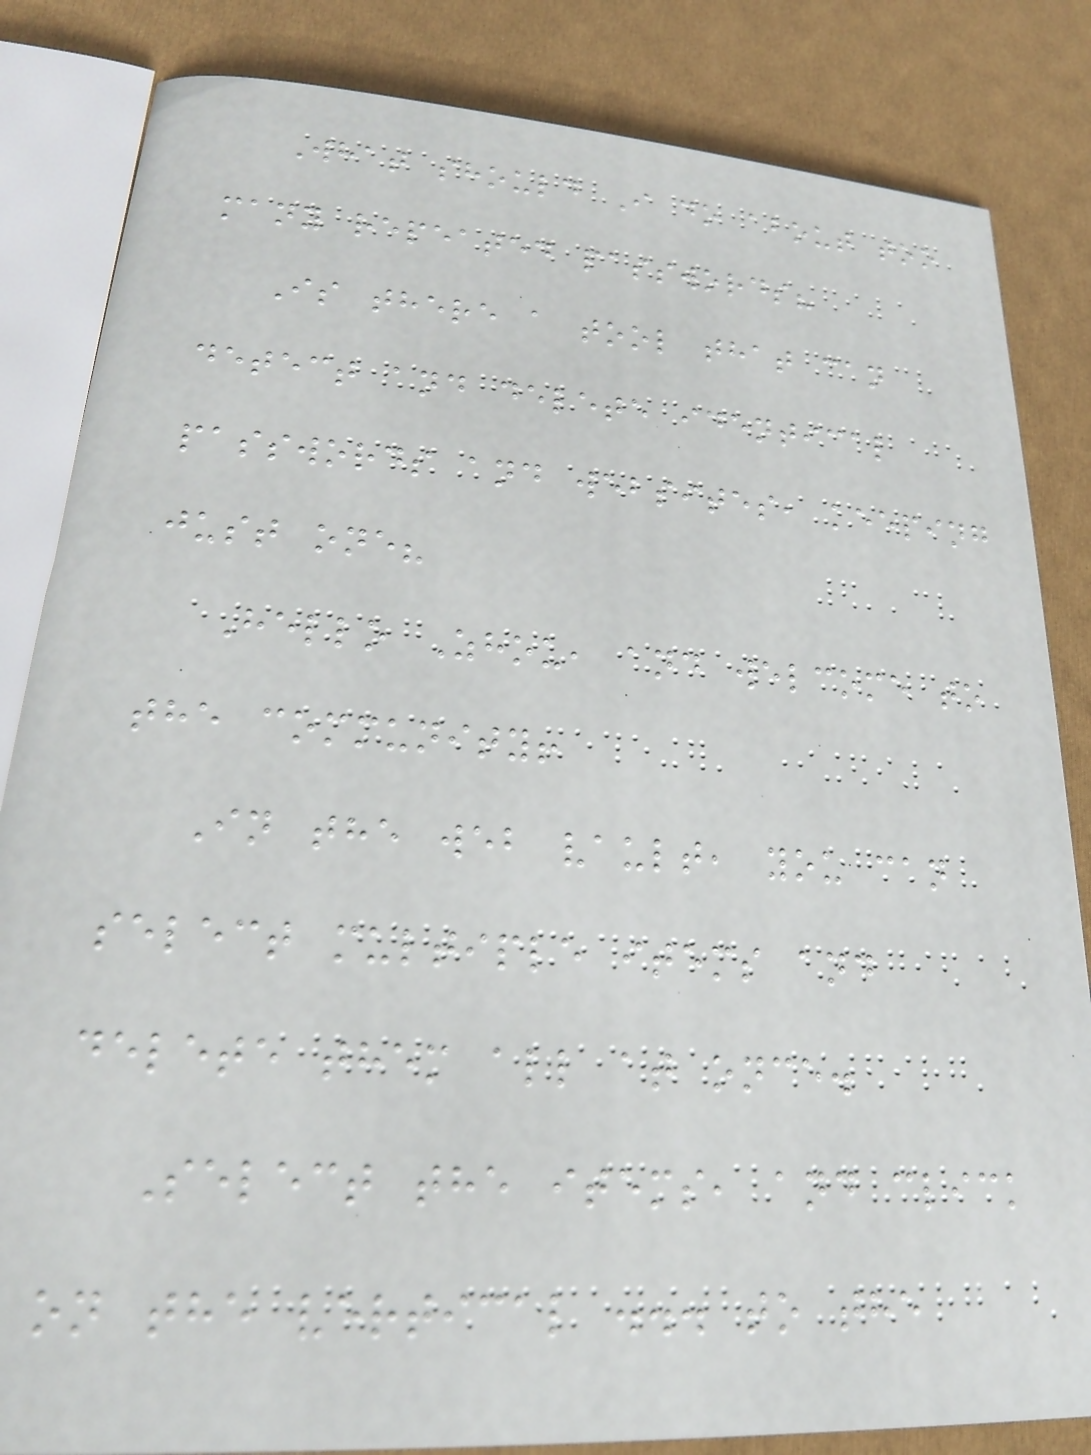What should I do about too
many repeated passwords?
Is there a tool that can
detect and delete identical
passwords and websites, keeping
just one?
Hello Zhou, and welcome to
the community!
In the web vault, you can
select multiple items and
delete them all at once.
Select the items, and click
on the vertical ... to the
